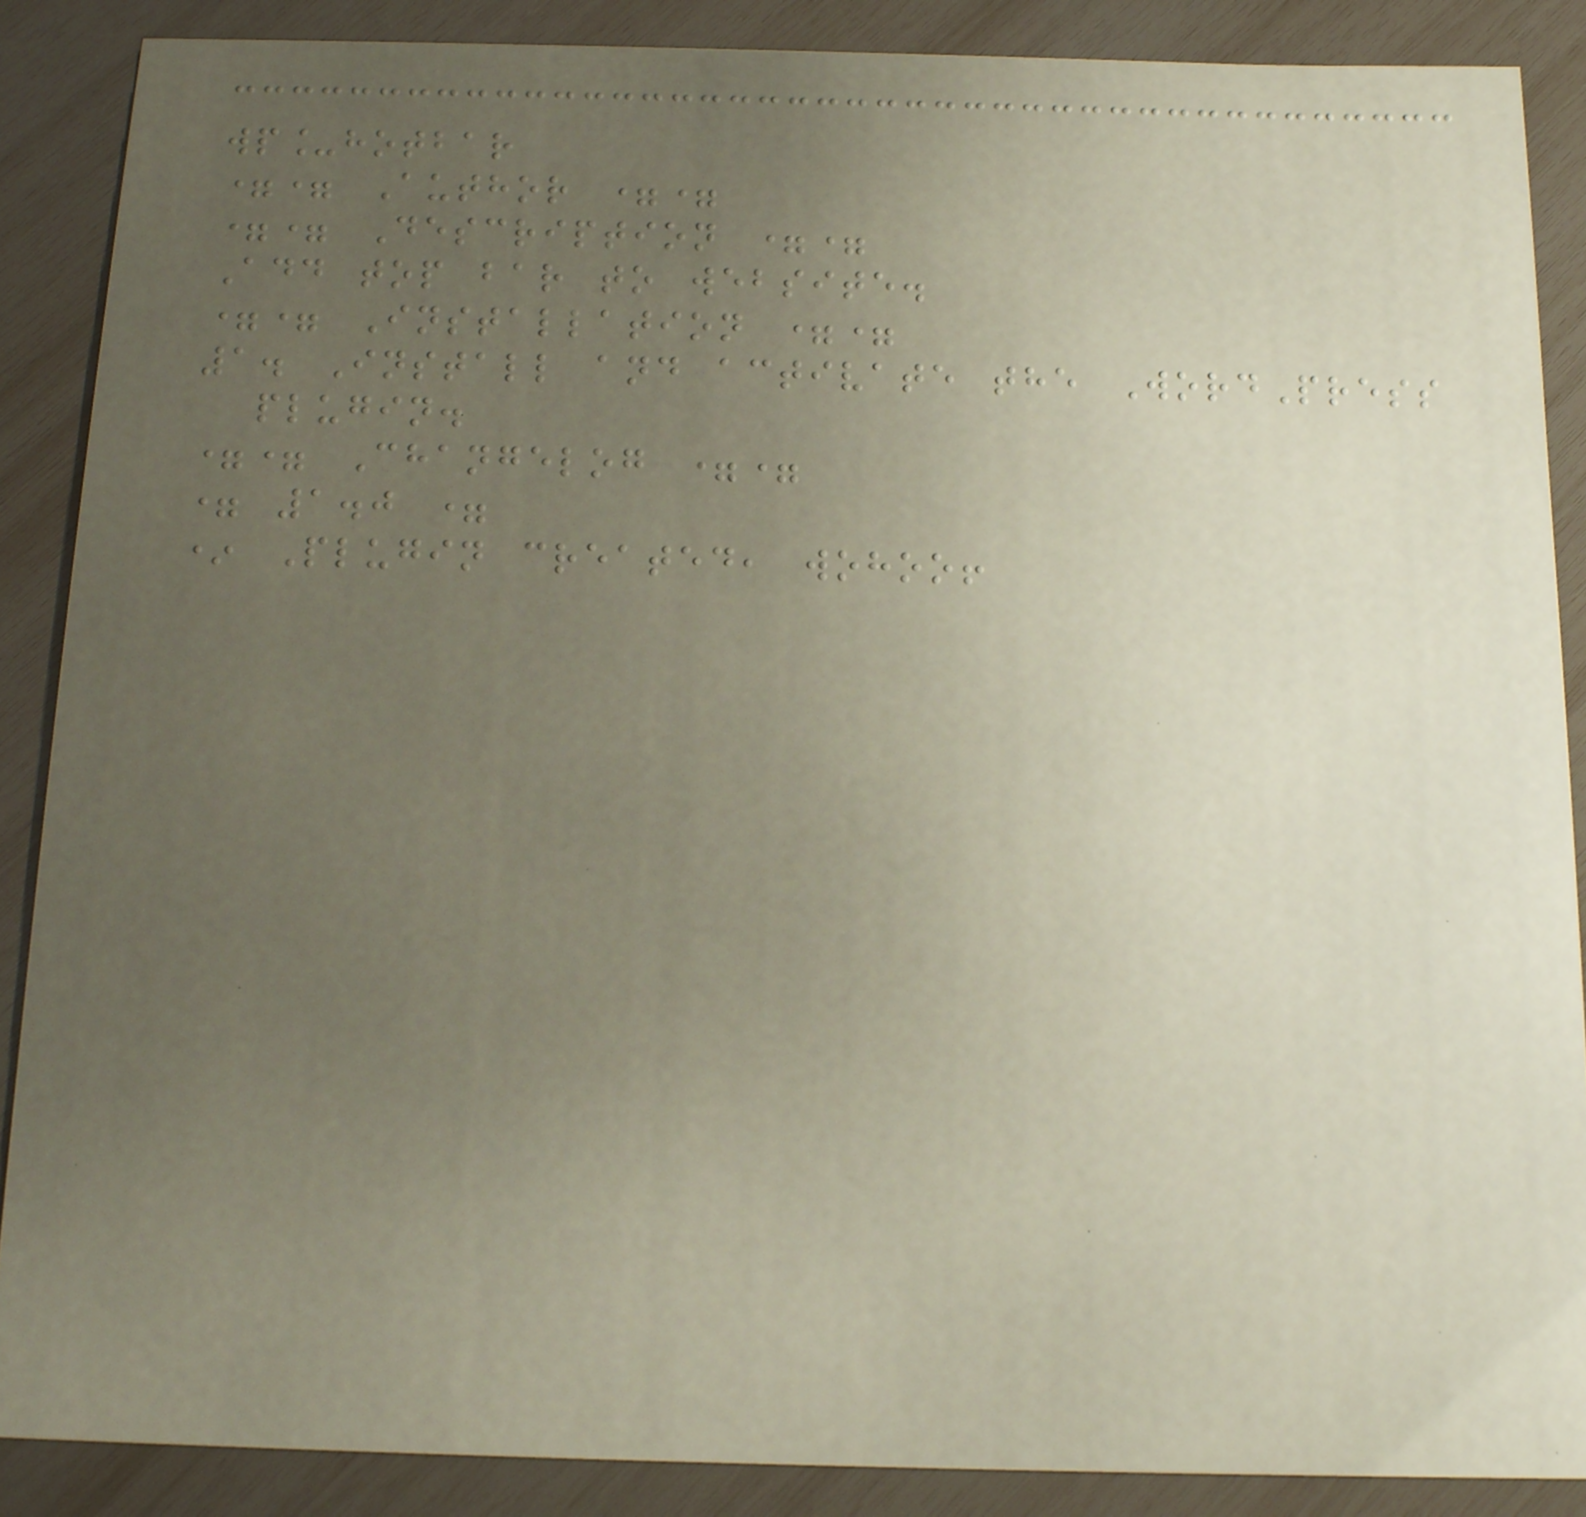wp_hotbar
== Author ==
== Description ==
Add top bar to website.
== Installation ==
1. Install and activate the WordPress
plugin.
== Changelog ==
= 1.0 =
* Plugin created, wohoo!
